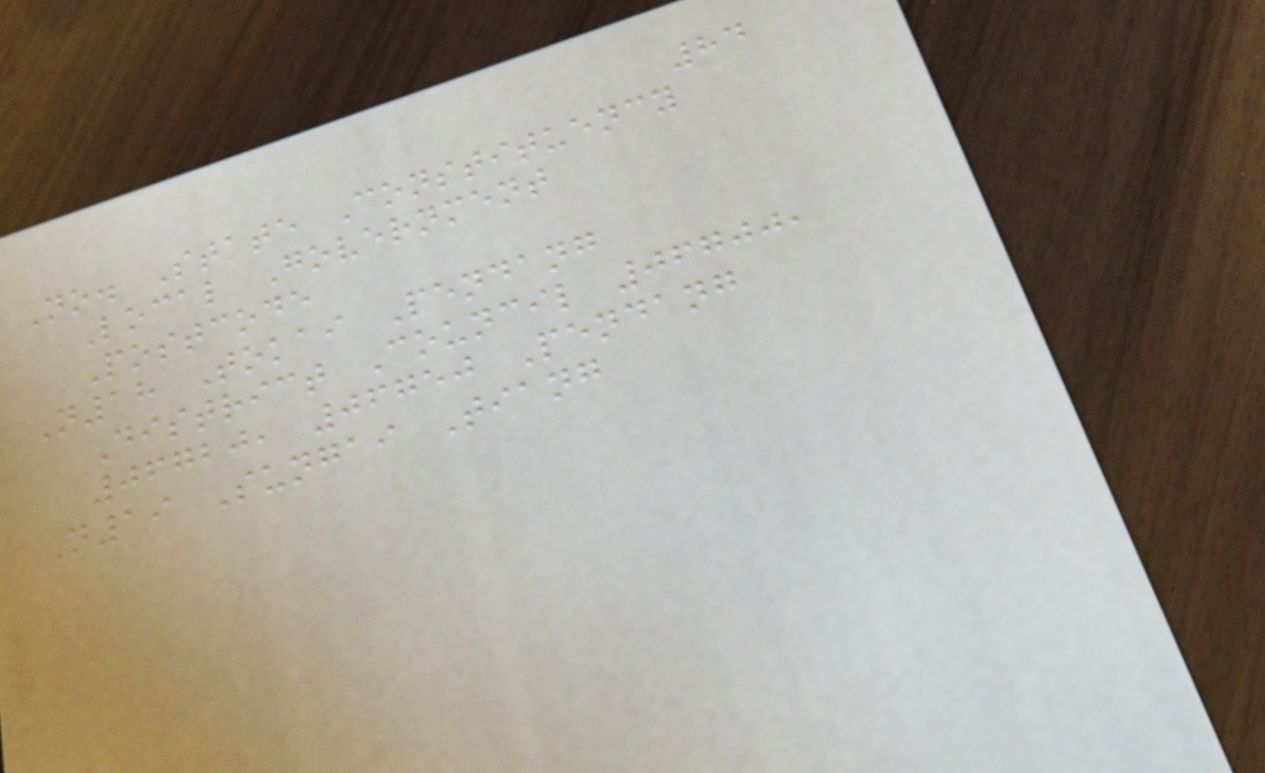84
No. State Constituency
Local Government
Postcode
N18 Tokai Pendang
District Council 06700,
06720, 06750 Pendang
N19 Sungai Tiang
